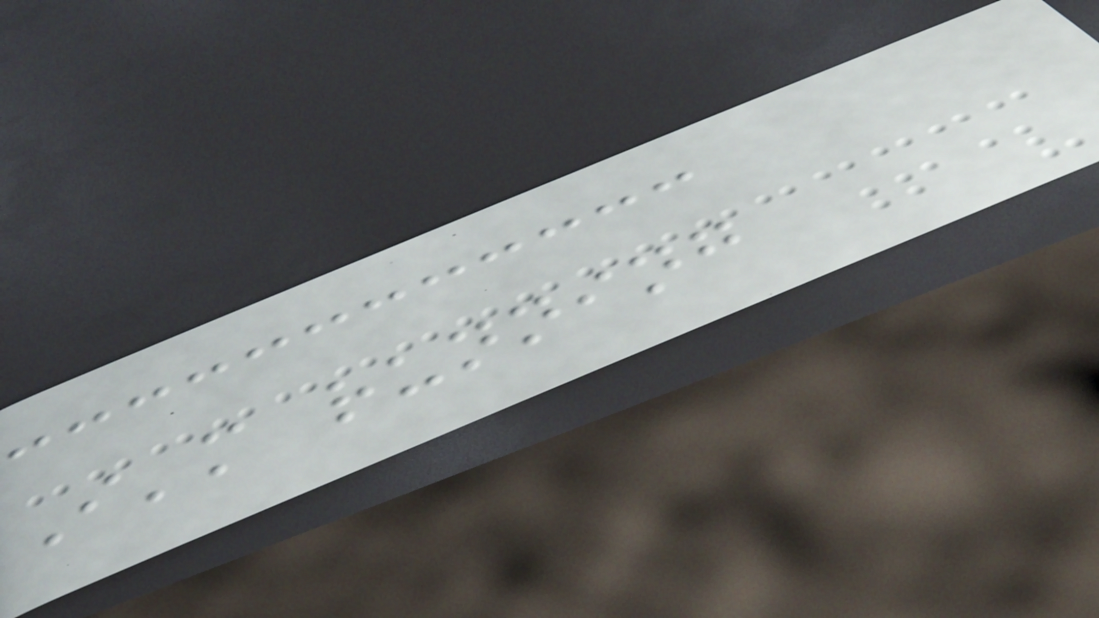I'm running
